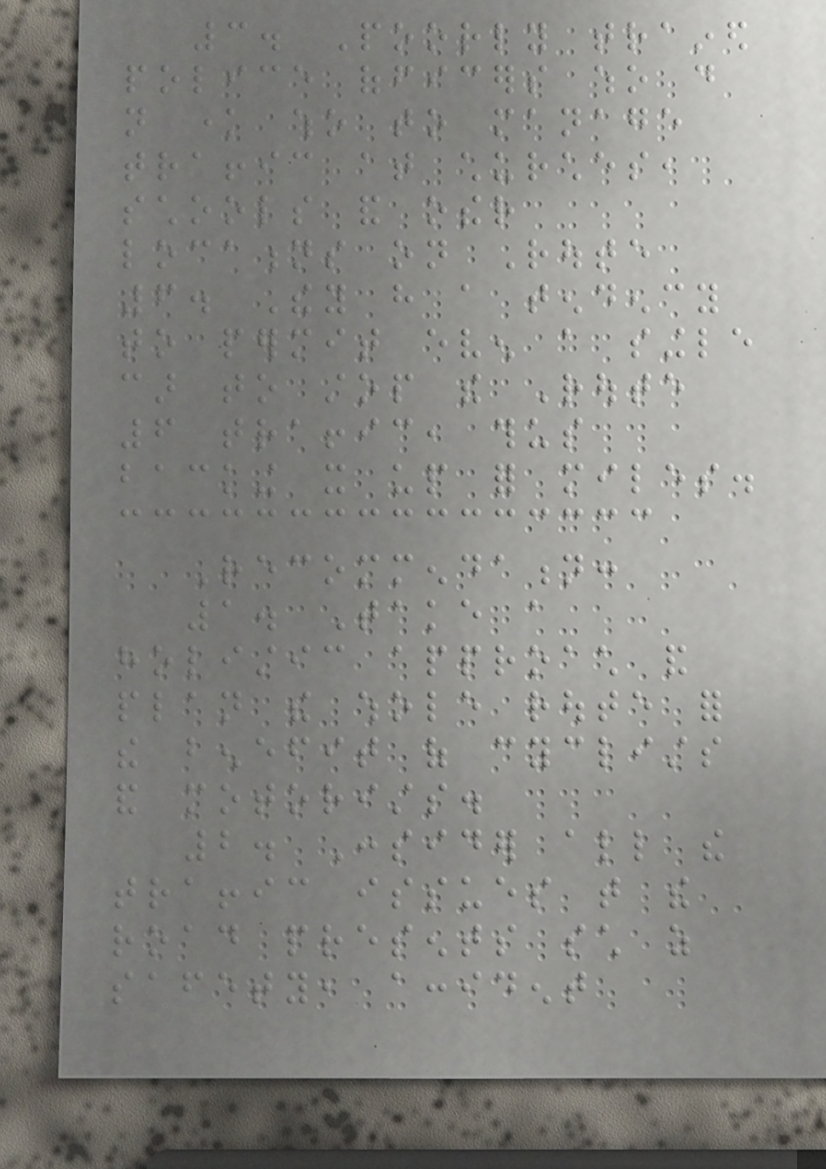3. Poorly trained
police officers who do
not know who to manage
traffic at churches,
schools and other
locations on Route
6. They have a tendency
to permit even a single
car to stop the Route
6 traffic, thus
backing it up for miles.
Recommendation:
1. Take a
holistic approach and
plan the whole route for
the benefit of cyclists
and motorists.
2. Consider all the
traffic issues that the
road presents such as
safety, accident
